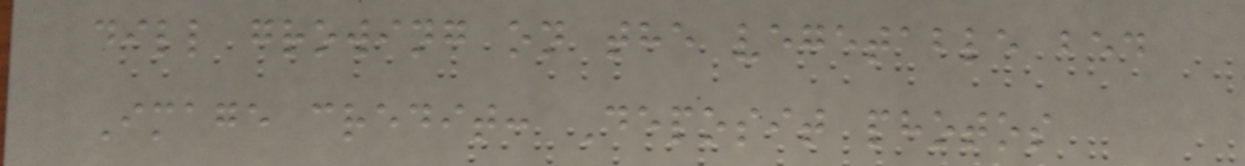dill growing on the vegetable bed
Image credit: Deposit photos
